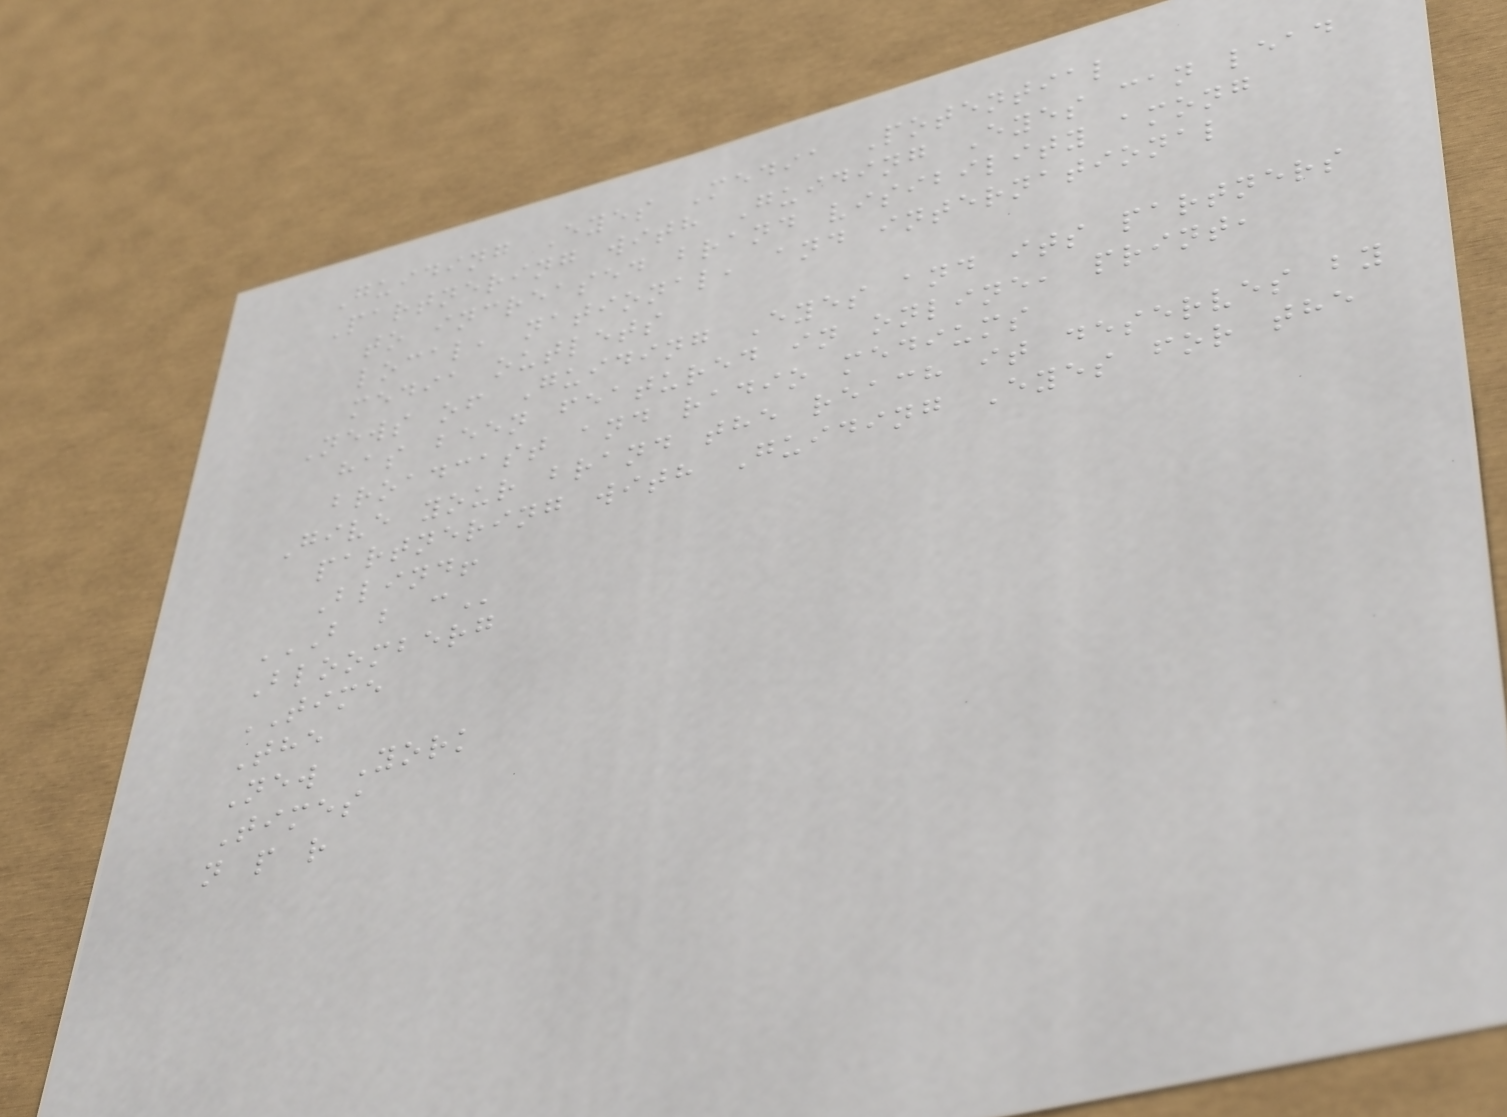Guiding Eyes Media Potential
Partnering with Guiding Eyes can lead
to increased brand visibility among
local, national, and international
media outlets
News of Guiding Eyes and its partners
has been featured in online, print,
broadcast and radio mediums
Give your brand the reach it deserves by
partnering with Guiding Eyes for the
Blind!
B B C
Bloomberg
TIME
The
New York
Times
n p r
